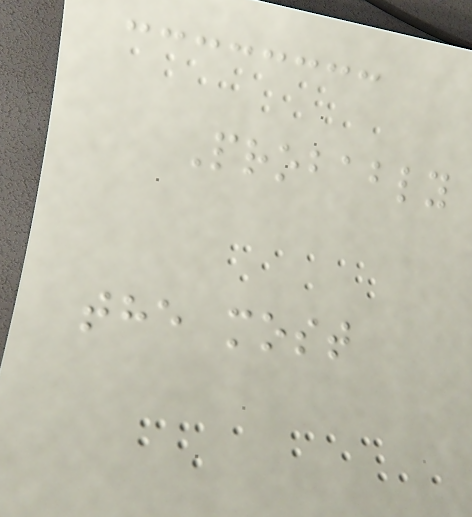Probably
the most
